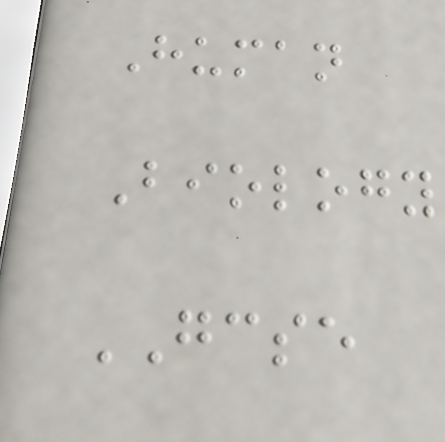Human
Biology
GCSE
